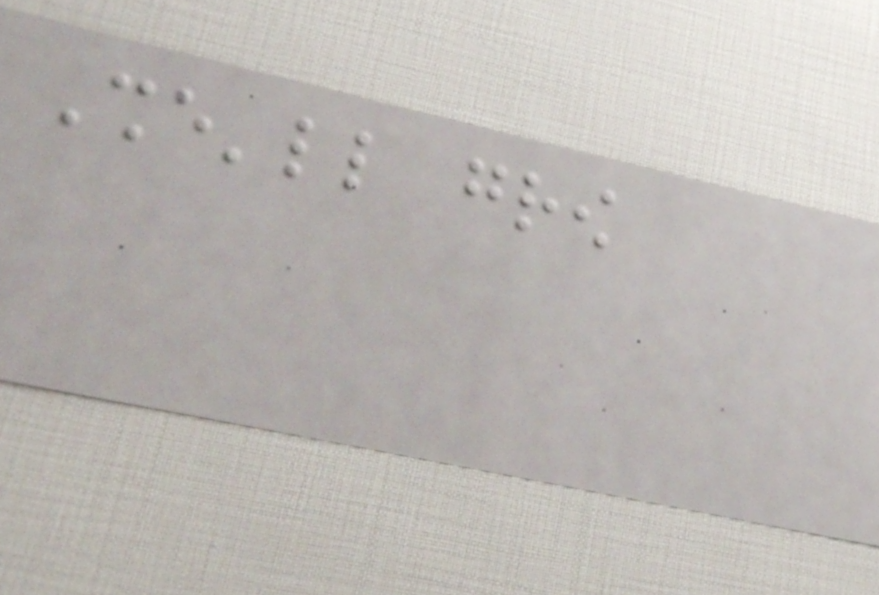She'll grow
